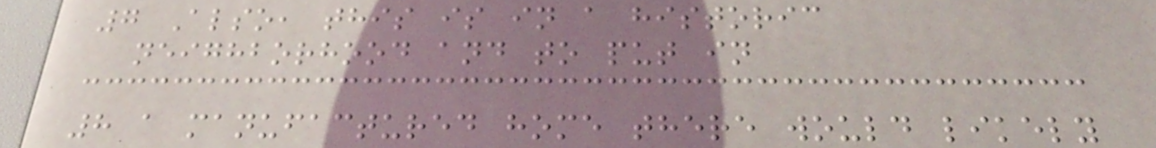7 Also, this is in a historic
neighborhood and to put in
8 a manufactured home there would likely
